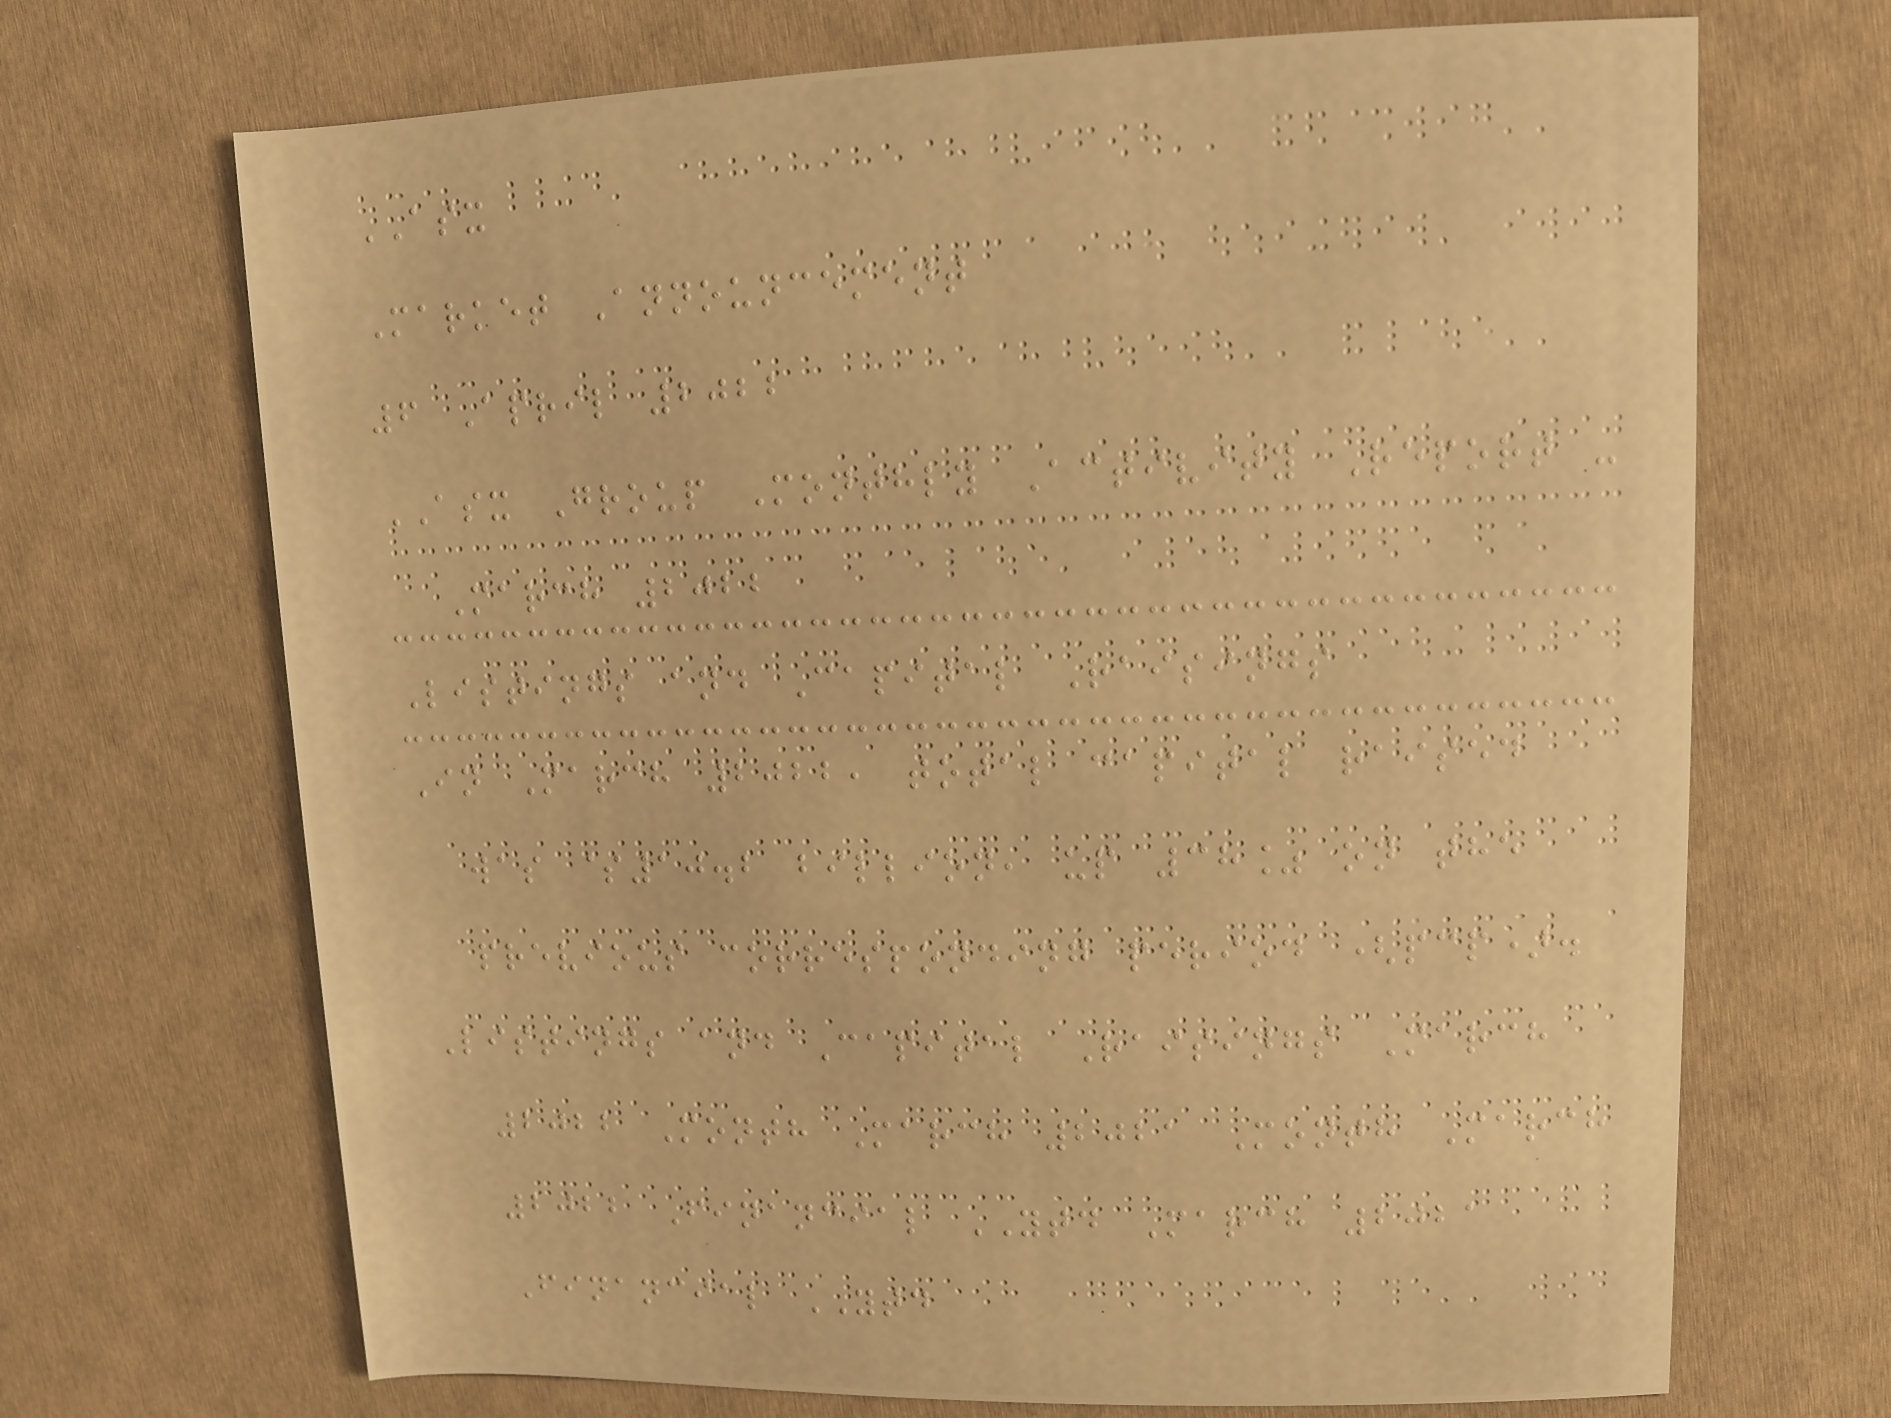ASX
Market Announcement
6 April 2022
ASX Group Monthly Activity Report -
March 2022
Listings and Capital Raisings
In March 2022, total capital raised
was $10.2 billion, up 38% on the
previous corresponding period (pcp).
Listings and Capital Raisings March
2022 Month March 2021 Month March
2022 Financial YTD March 2021
Financial YTD
